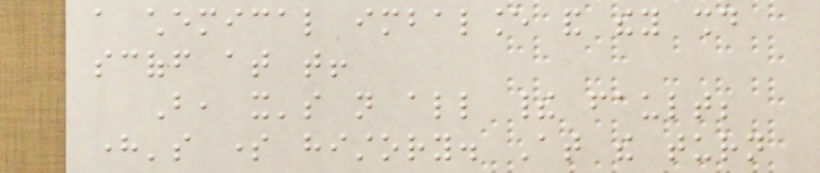a chemical imbalance and they should
scoff at that!
But, it's not all their fault;
here's some history. At the turn
